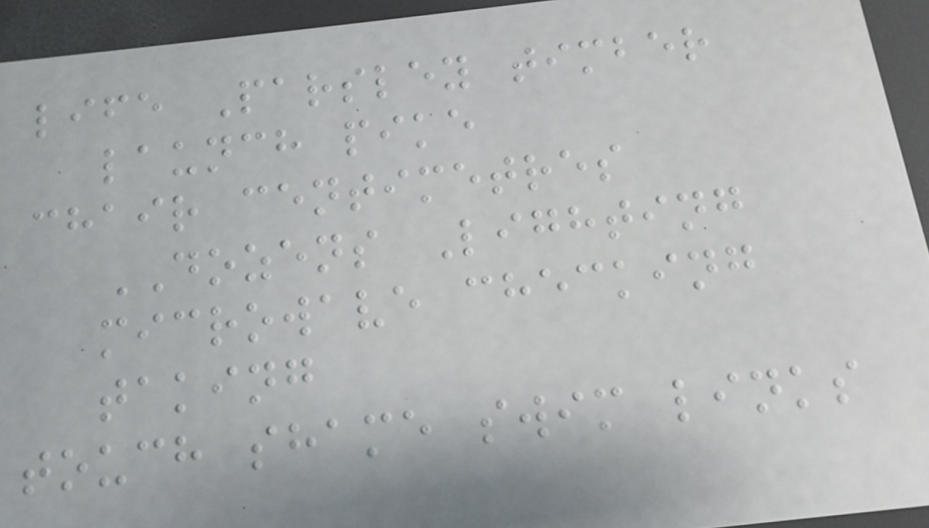life Parsley timber
launch pike
chair centimetres
DOZENS Lighting
microwave checking
taking
touch shame swim links
